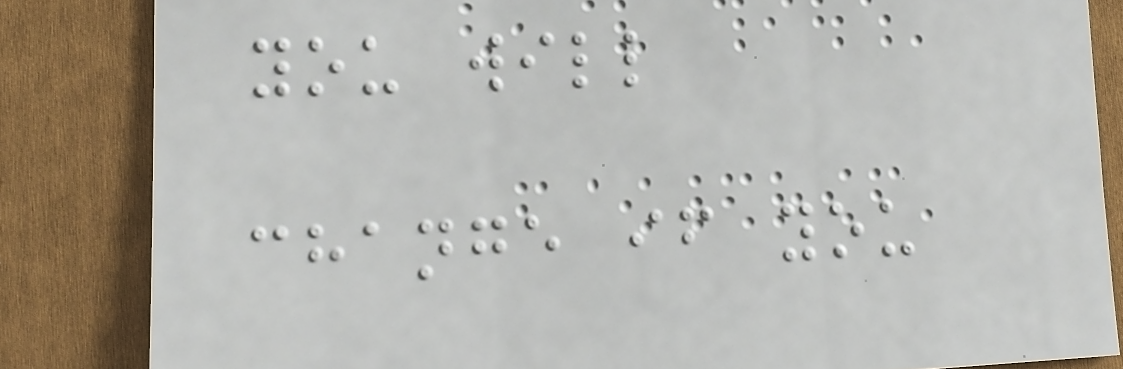you will
change if you
